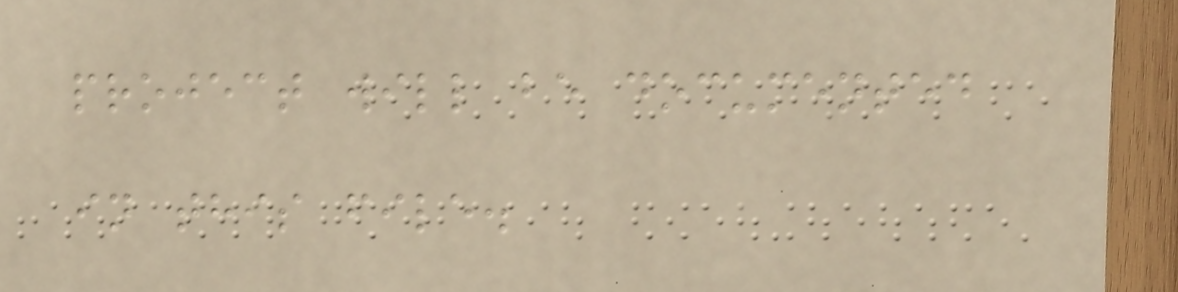project will be documented
in this file.
